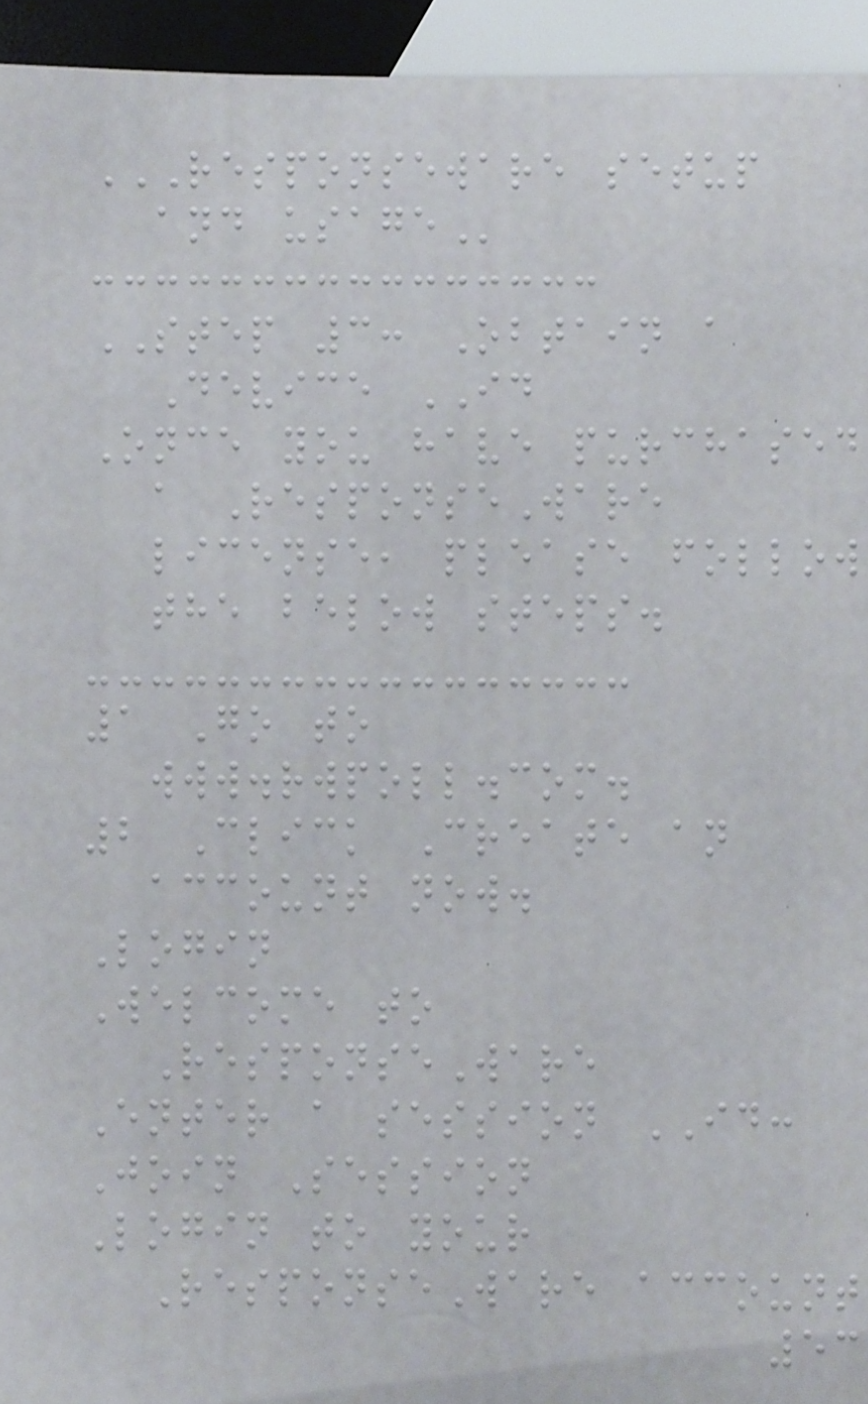RESPONSEWARE SETUP
AND USAGE
STEP 3: Obtain a
Device ID
Once you have purchased
a ResponseWare
license, please follow
the below steps.
1 Go to
www.rwpoll.com.
2 Click Create an
account now.
Login
Welcome to
ResponseWare
Enter a session ID:
Join Session
Login to your
ResponseWare account
53
